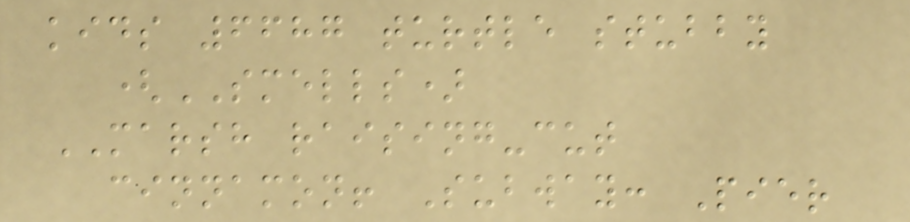kids 6687 turtle stubby
(SMELLS)
MARSH raising-cut
cinnamon! Subway: Pier
